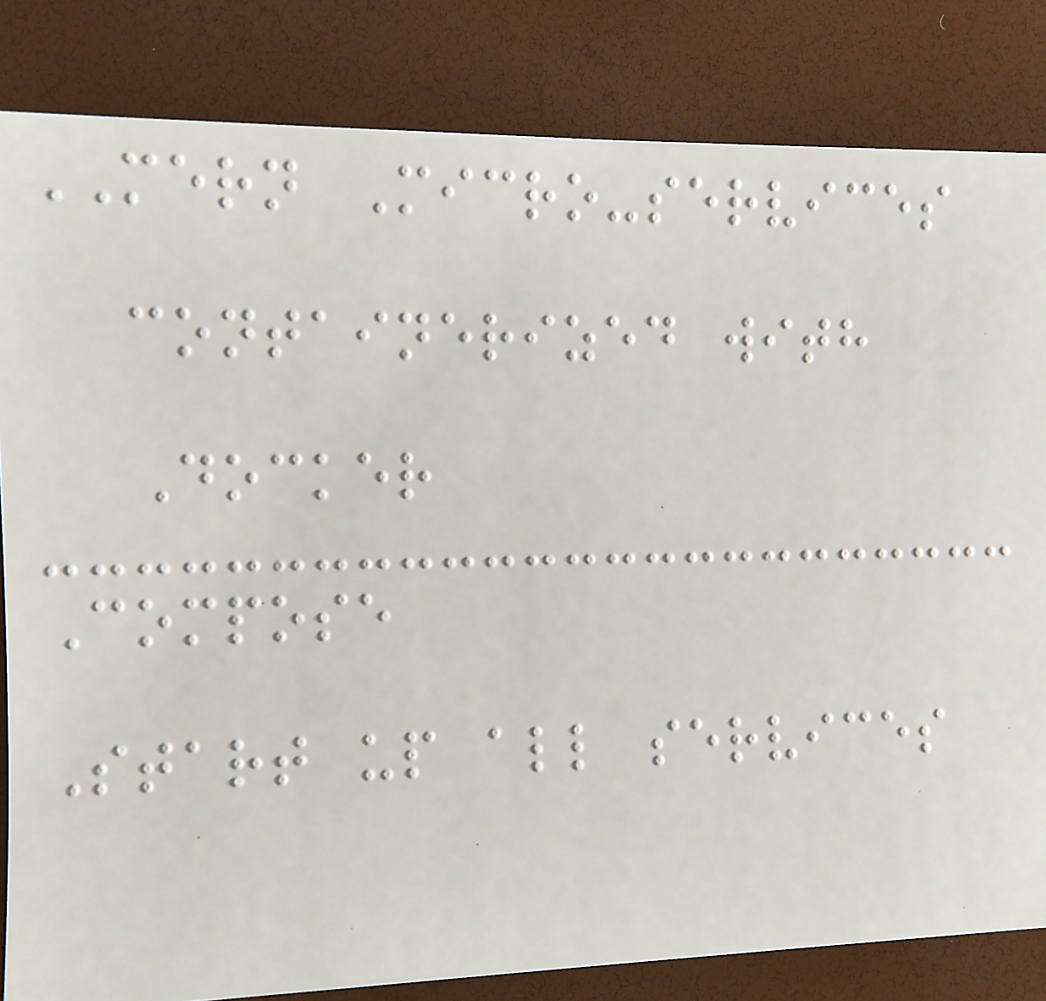MERN Micro-services
containerized with
Docker
Compose
Start up all services
